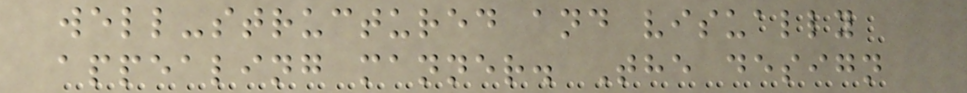well-structured and visually
appealing manner. The design
